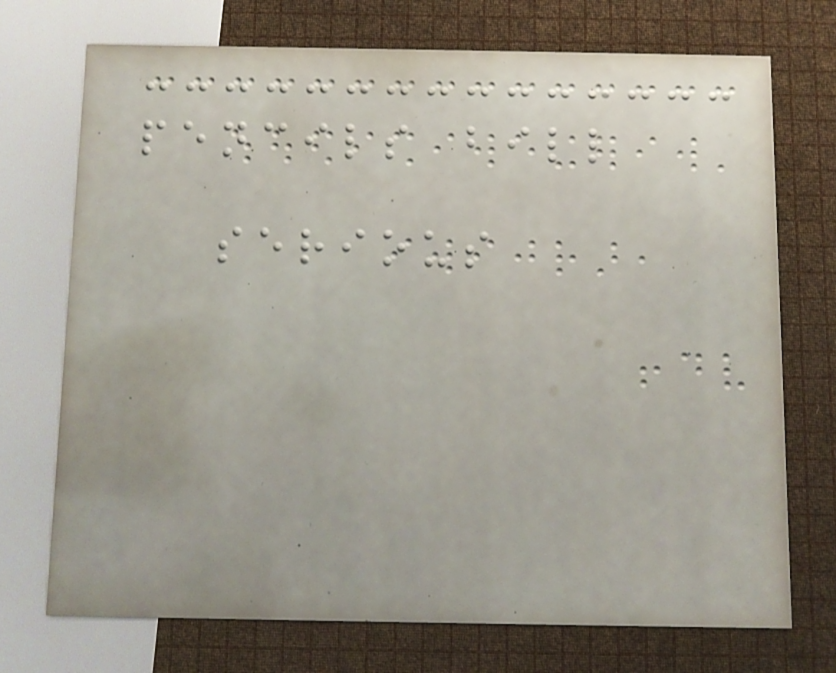pencils bill
serious
